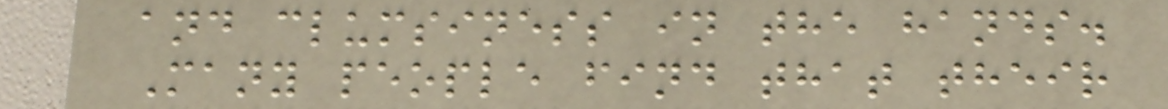and clumsiness in the hands.
Many people find that their
